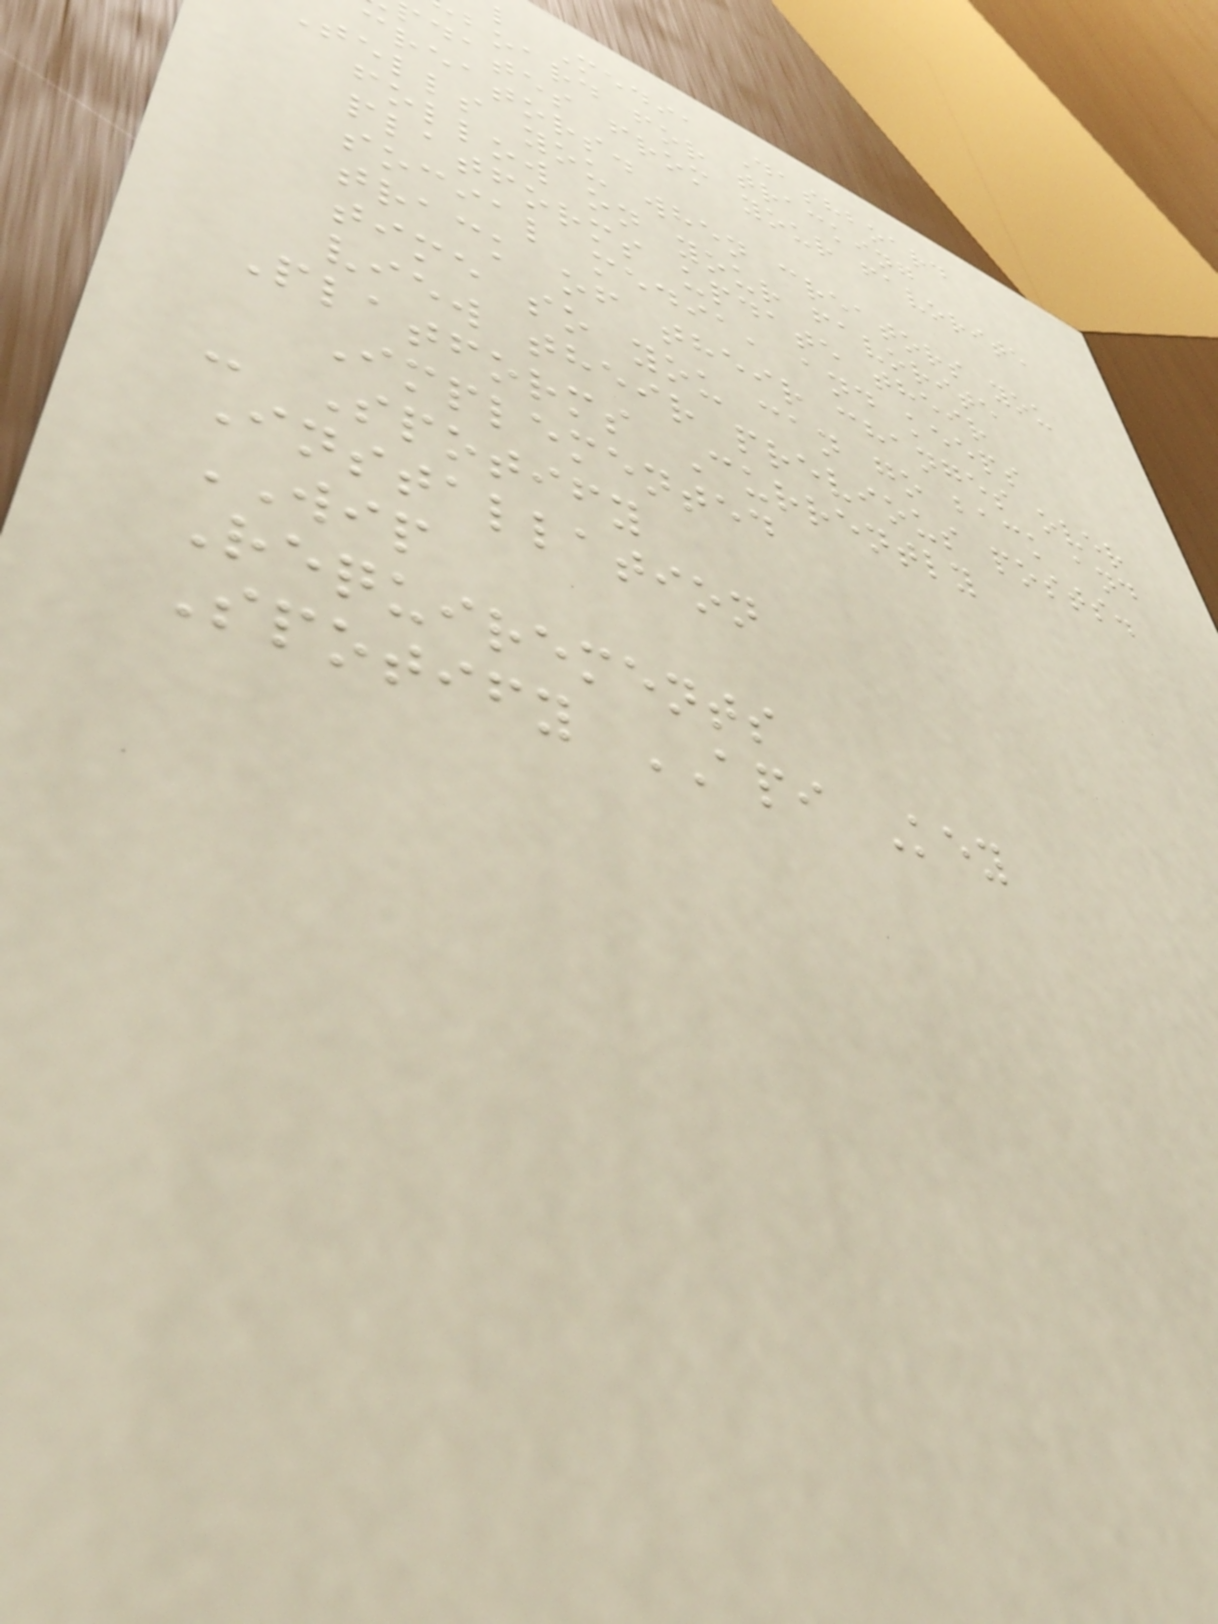l Media Dashboard
board for tracking
dates from your favorite
creators.
tells you when creators you
follow on your favorite
platforms update their
social media, and keeps
track of their changes over
time so you can go back and
view their previous posts.
Platforms Currently
Implemented
- Spotify
Installation
WIP
Requirements
Spotify API Key
